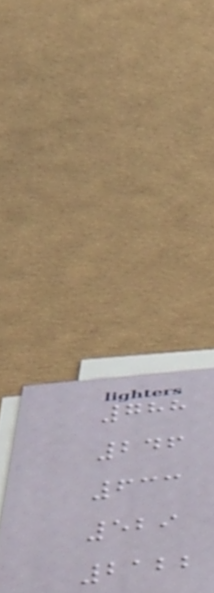788
246
633
529
2122
